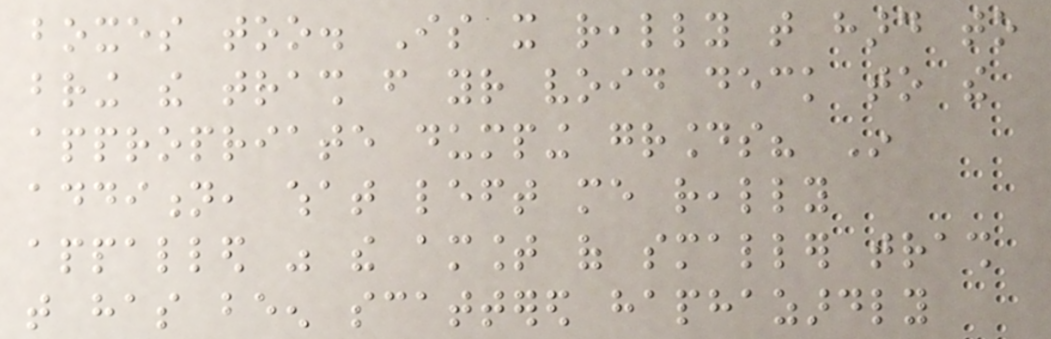boxes too. Is it really that hard to
bring the trash from your void deck to the
appropriate dumping grounds? In
addition, what left me really
appalled was the amount of smaller trash
that has been scattered haphazardly
